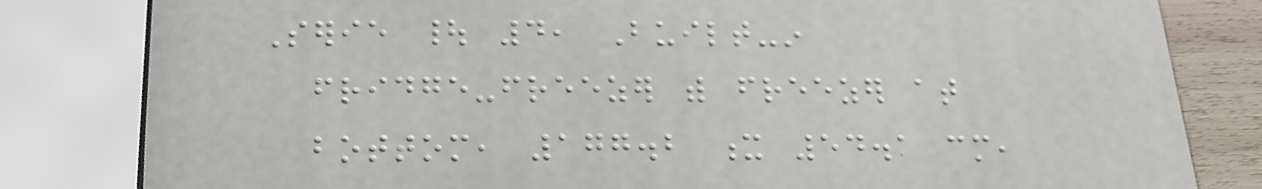Serie | 4, Built-in
fridge-freezer with freezer at
bottom, 177.2 x 54.1 cm,
